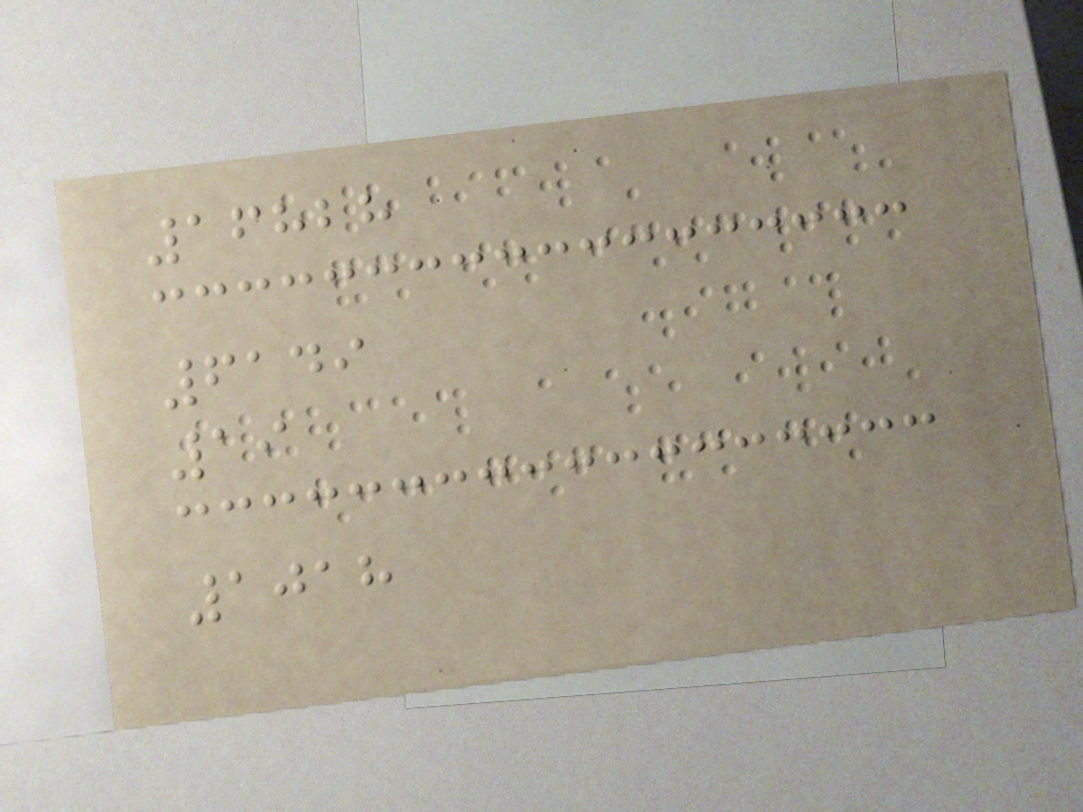16828
6149
19
1018
